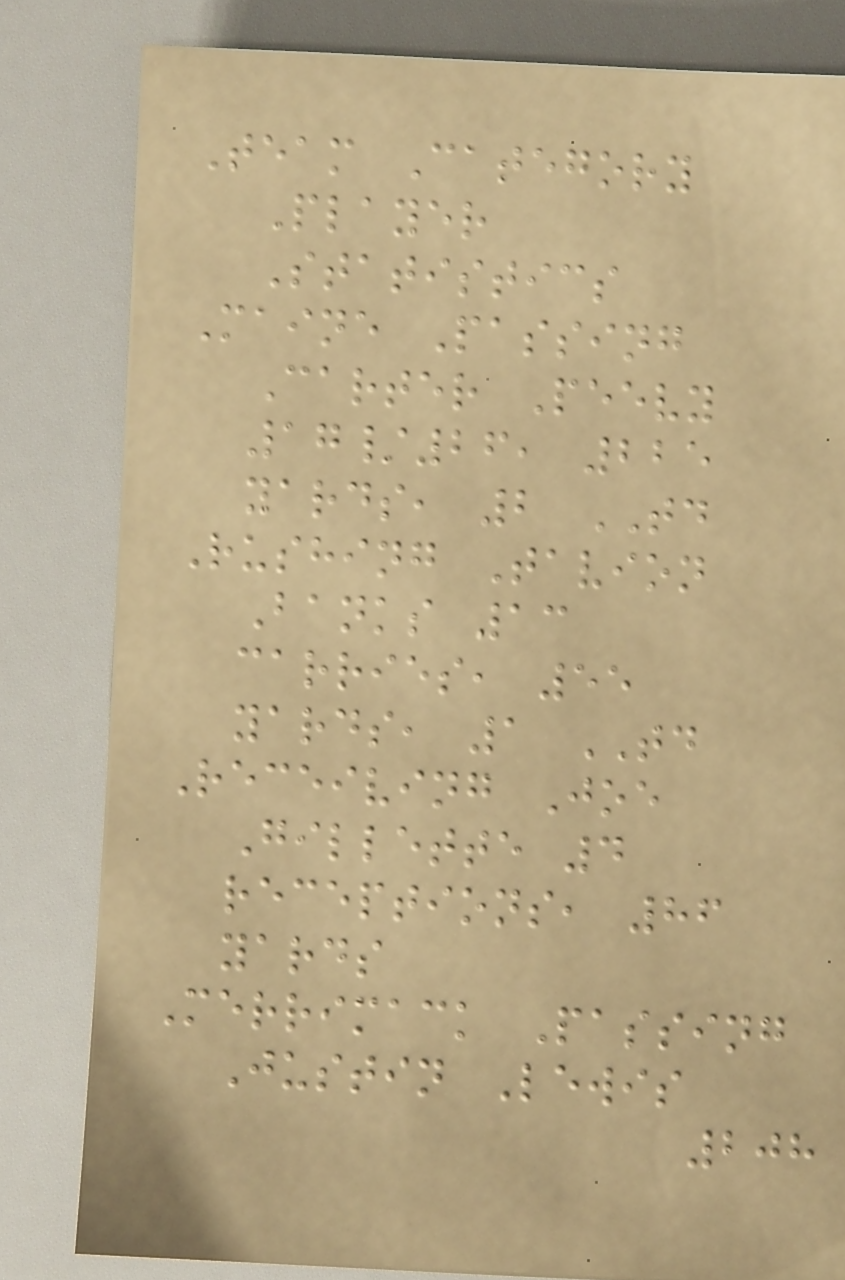Team Category
Player
Statistics
Maine Passing
Carter Peevy
17/26, 225
yards, 2 TD
Rushing Tavion
Banks 13
carries, 55
yards, 1 TD
Receiving Joe
Gillette 4
receptions, 86
yards
Merrimack Passing
Justin Lewis
208
